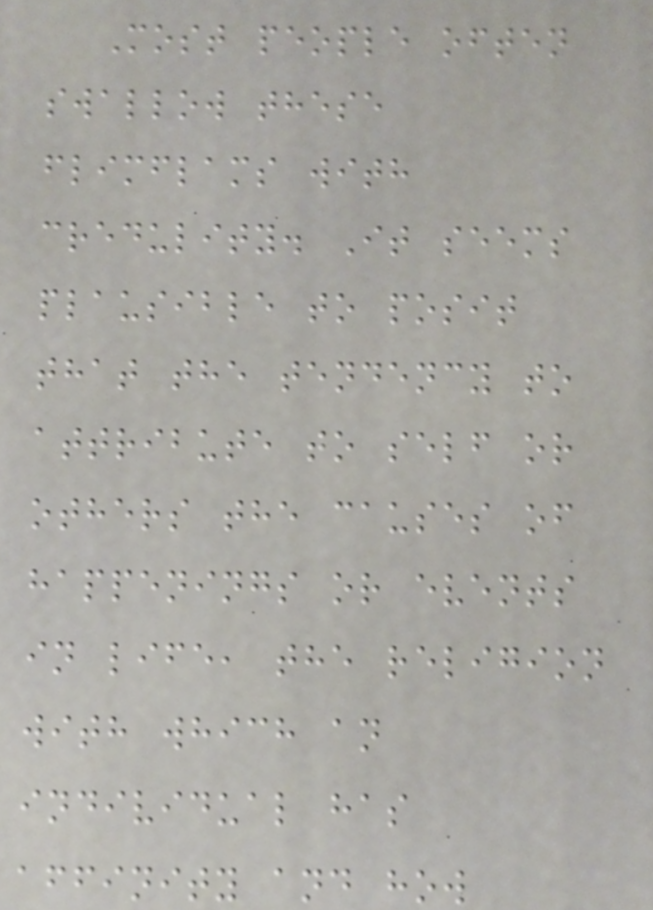Most people often
swallow these
flimflams with
credulity. It seems
plausible to posit
that the tendency to
attribute to self or
others the causes of
happenings or events
in life, the religion
with which an
individual has
affinity and how
